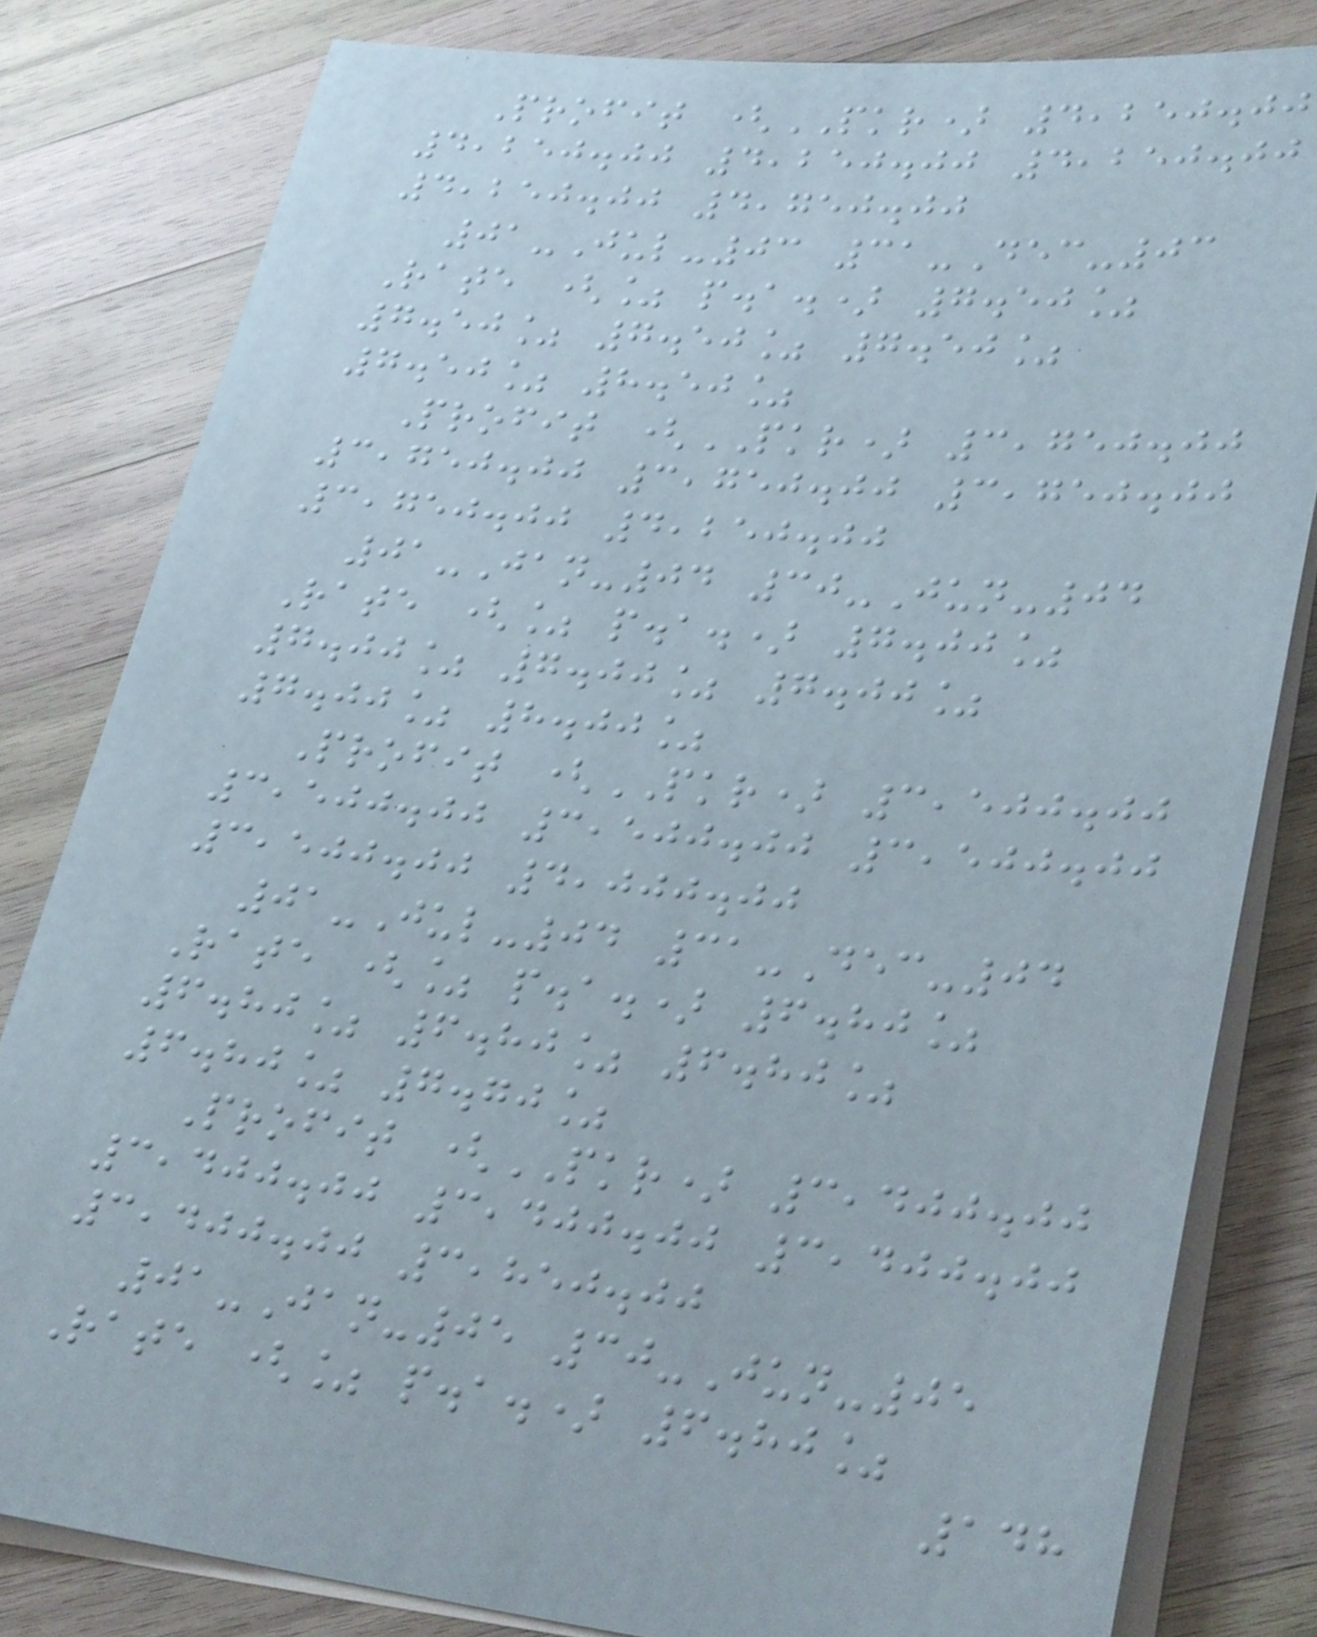Profit (PKR) 4,250.00
4,250.00 4,250.00 4,250.00
4,250.00 4,750.00
01-Jul-03 31-Dec-03
Rate (% p.a.) 7.50%
7.50% 7.50% 7.50%
7.50% 8.50%
Profit (PKR) 3,750.00
3,750.00 3,750.00 3,750.00
3,750.00 4,250.00
01-Jan-04 30-Jun-04
Rate (% p.a.) 7.00%
7.00% 7.00% 7.00%
7.00% 8.00%
Profit (PKR) 3,500.00
3,500.00 3,500.00 3,500.00
3,500.00 4,000.00
01-Jul-04 31-Dec-04
Rate (% p.a.) 6.80%
6.80% 6.80% 6.80%
6.80% 7.70%
Profit (PKR) 3,400.00
3,400.00 3,400.00 3,400.00
3,400.00 3,850.00
01-Jan-05 30-Jun-05
Rate (% p.a.) 6.80%
148
